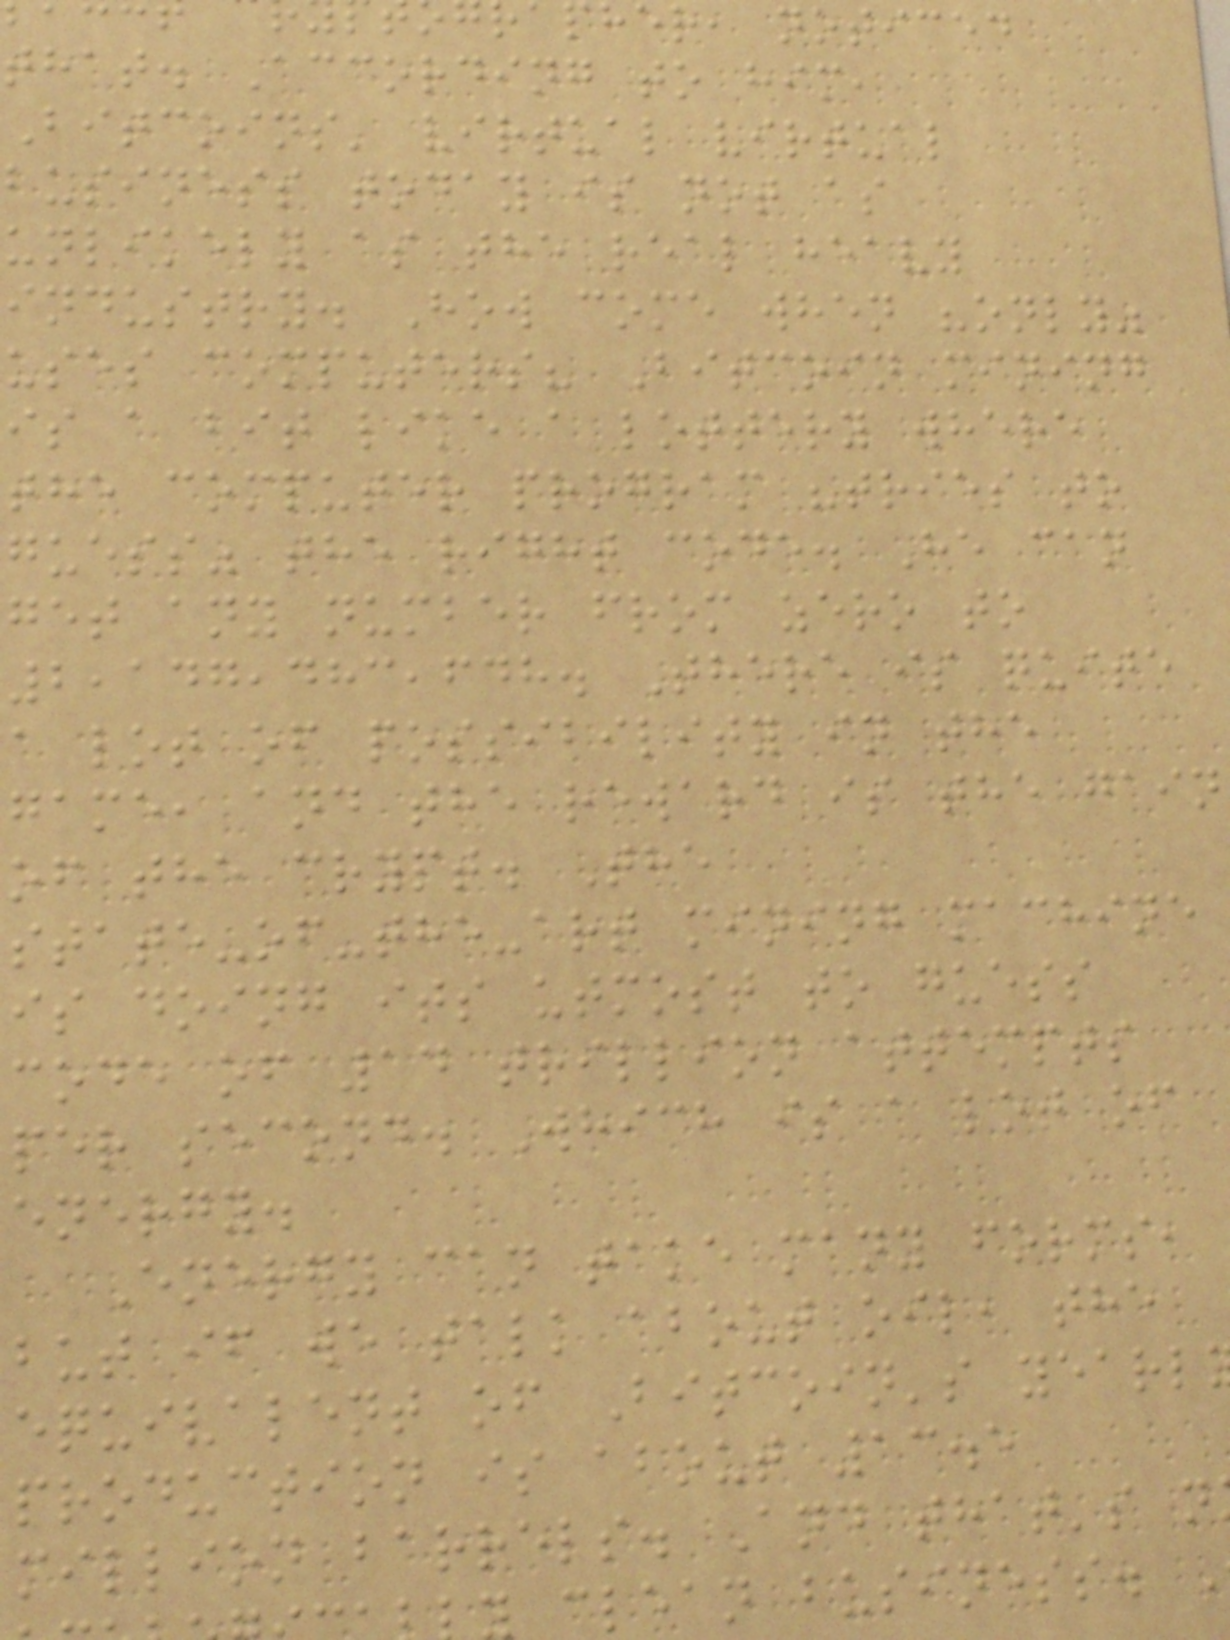her, noticed
that. According to him,
Bitcoins' virtual virtual
business today is not as
unlikely as the real heavy
industry. How come when "only"
uses computers? Bitcoin mining
is a bit like a lottery where
the computer program "tries to
guess" the right code. He can
get any number from zero to
2,147,483,648. There is quite
a lot of possibility in the
game, and the reward is the gain
of the crypt. The
state-of-the-art mining machine
is doing its utmost to guess
code of 14 trillion attempts
per second. Which is a lot of
energy.
Energy can take many forms,
but if we talk about oil, the
equivalent of Bitcoin's yearl
production is about 13.5
million barrels. And that's n
clean business.
